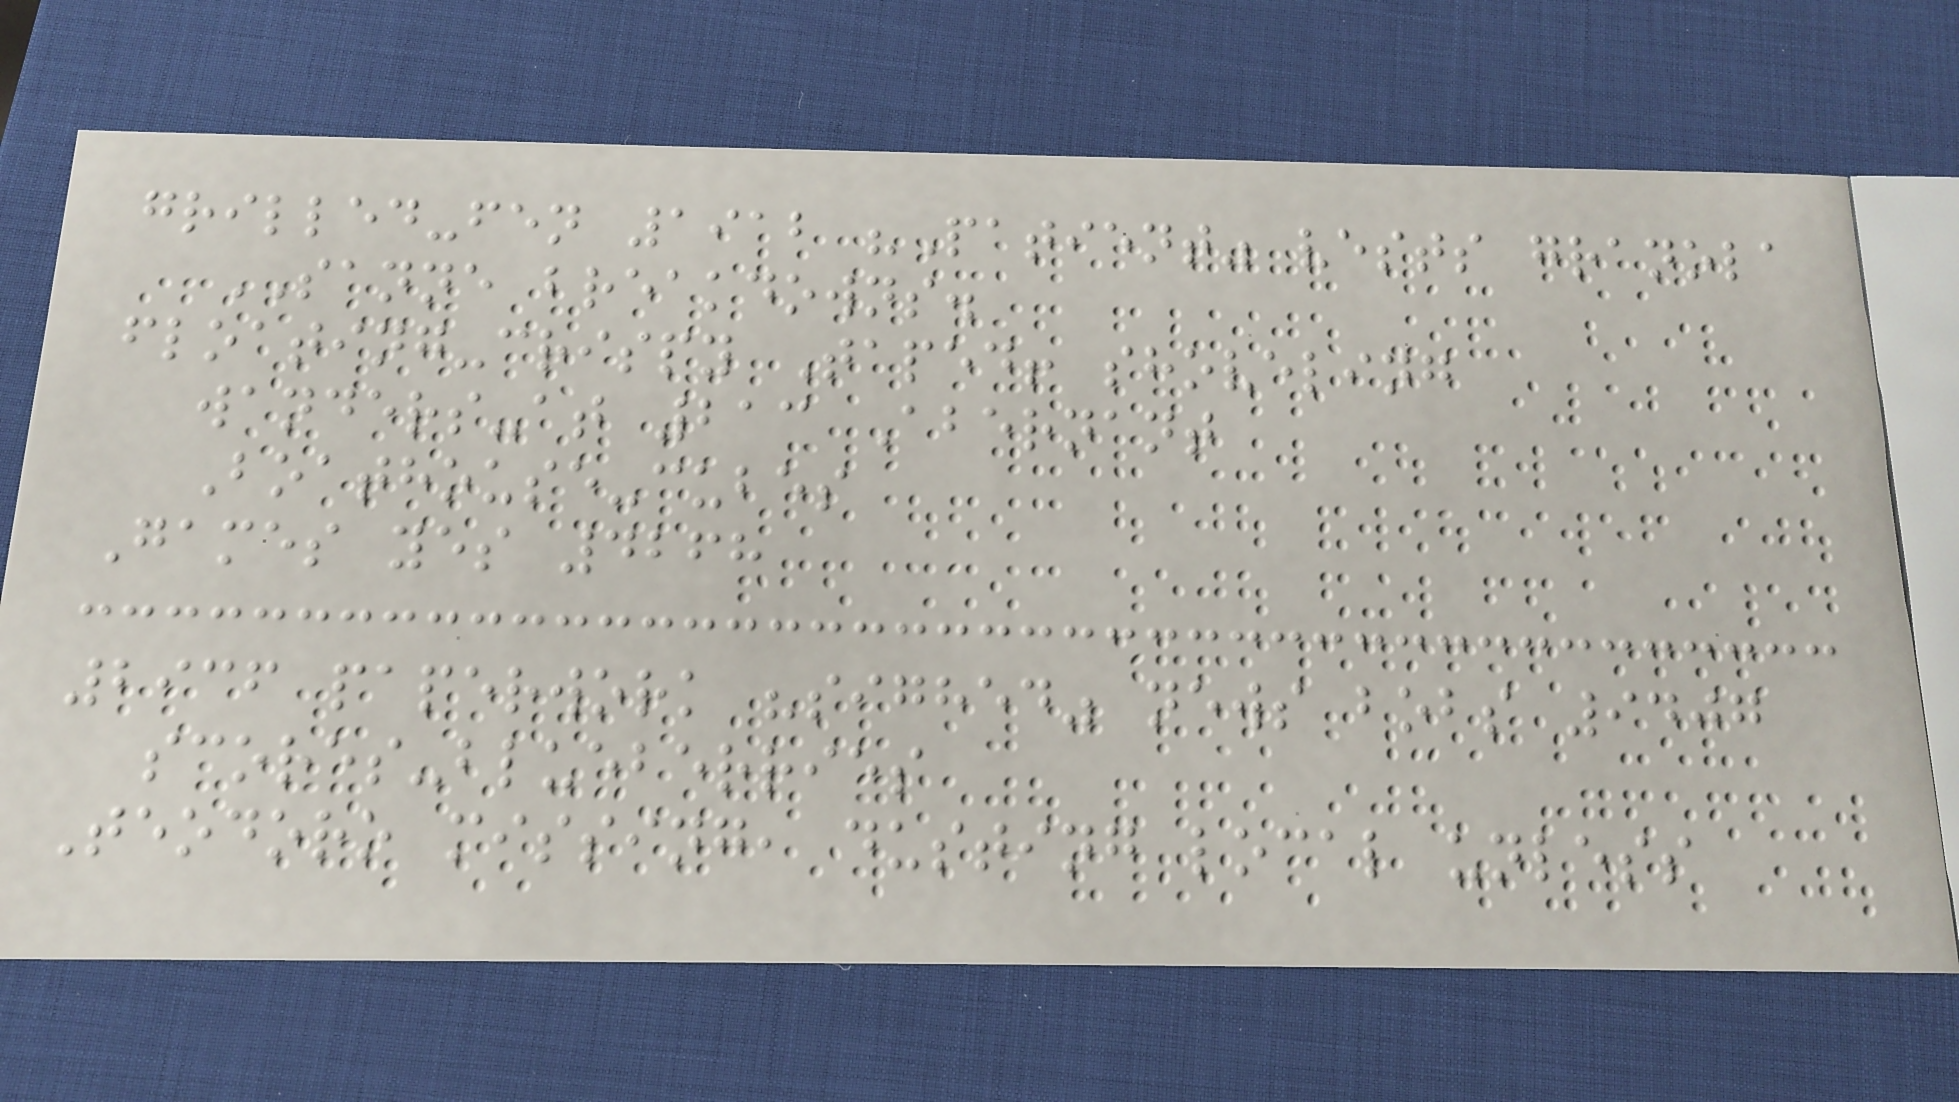grilled-fen 1912 "Patient" vests granola
SANNE breakdowns.
floating-crispy Taped! shoveling
wanders-at 213 Abernant
Boathouse-cubes
Games yes 4268
2936 paperwork "sighed" news bobs 9407
scores-blueberries
Teodoro missing, dusting local unless
